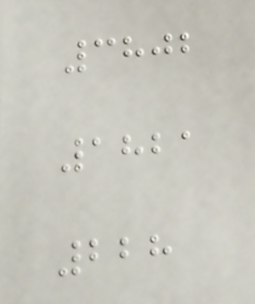3802
1821
228
